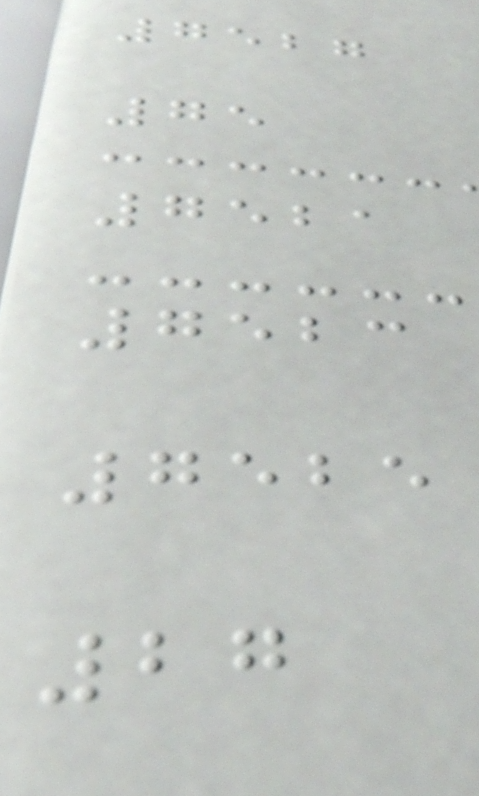7527
75
7521
7523
7525
27
